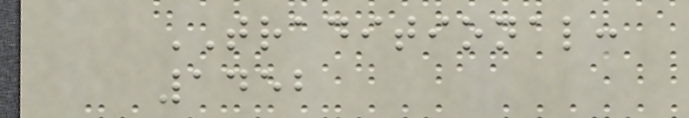TRADITIONAL:
1452
